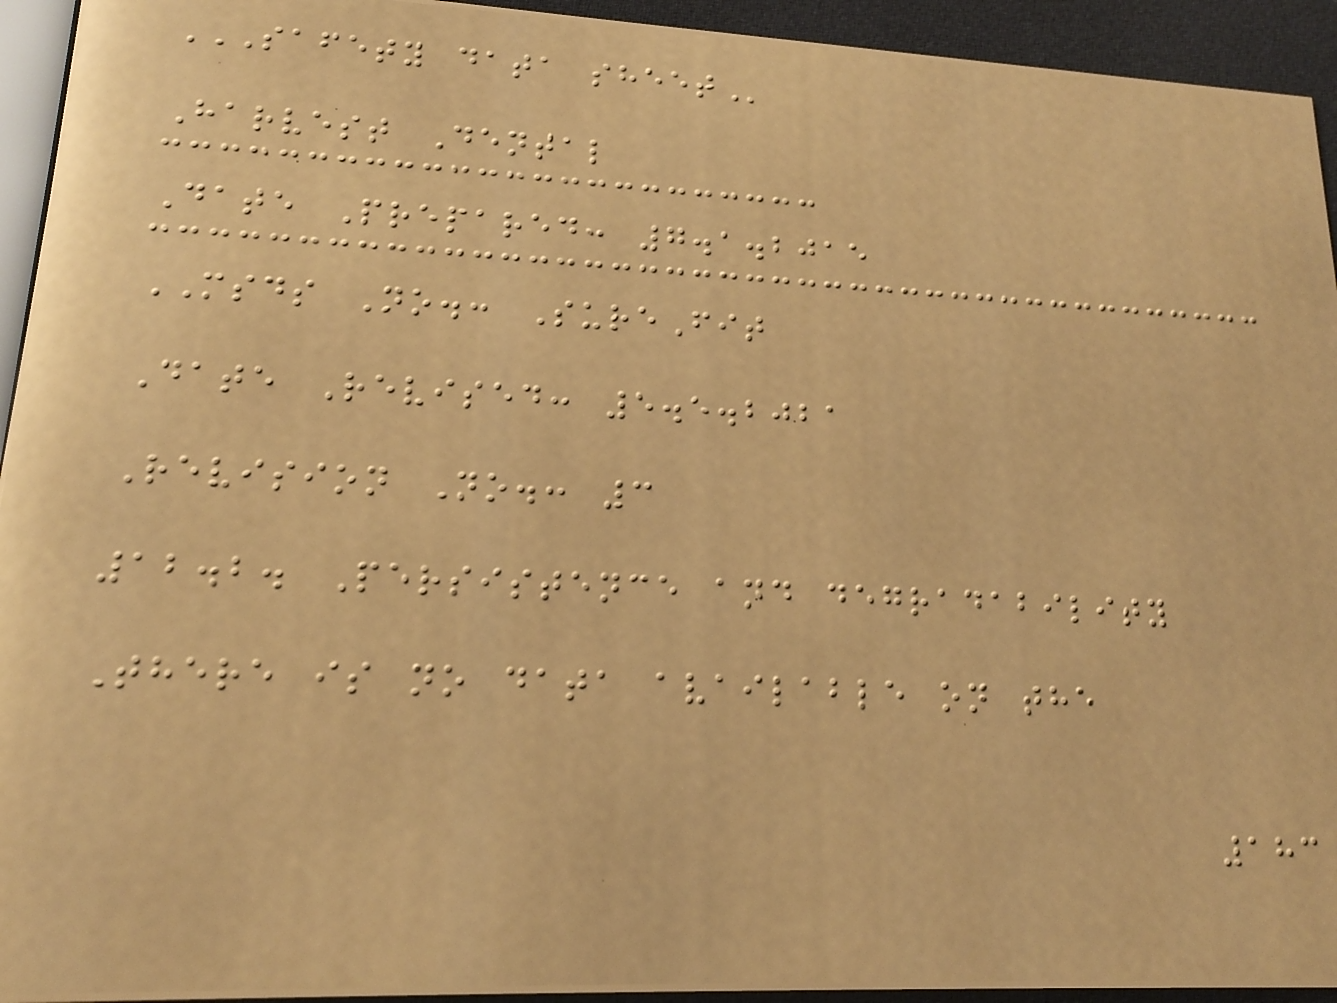SAFETY DATA SHEET
Harvest Dental
Date Prepared: 7.1.2015
MSDS No.: SureFit
Date Revised: 5.5.2021
Revision No.: 3
12.2. Persistence and degradability
There is no data available on the
183
